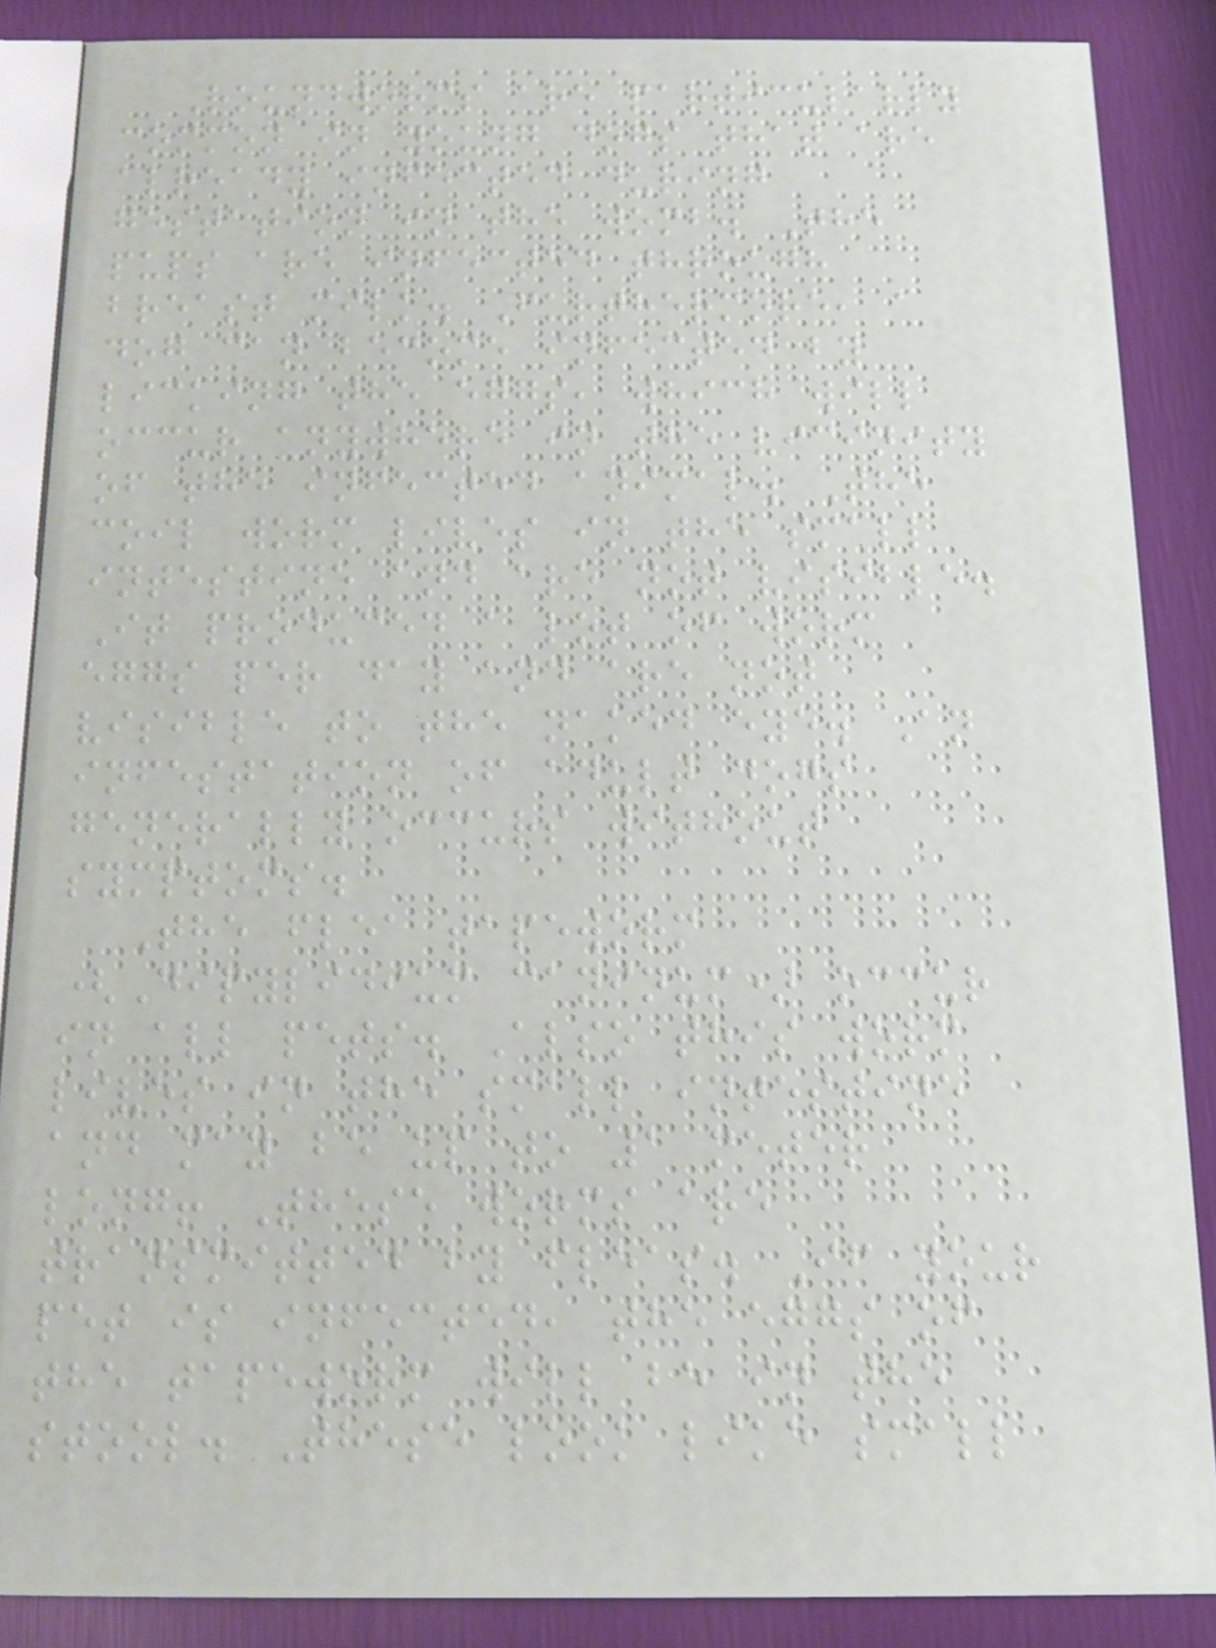Roundworms are particularly
common in young dogs that are
already infected during
gestation in the womb. The
pups are infected through
breast milk. Furthermore, a
dog can become infected by
licking the eggs, which will
occur anywhere in the vicinity
of the infected animal. The
coil worm lives in the small
intestine and are not visible.
It produced a lot of worm
eggs per day and are not
visible to the naked eye. An
infestation of adult dogs
generally occurs without
symptoms.
The flea tapeworm
(Dipylidium caninum) occur
in all pets. Also this worm
lives in the small intestine
and may be up to 1 meter
long! These worms are
transmitted by fleas. If your
pet is infected, the eggs of
the tapeworm will be in the
stool. These look like small
